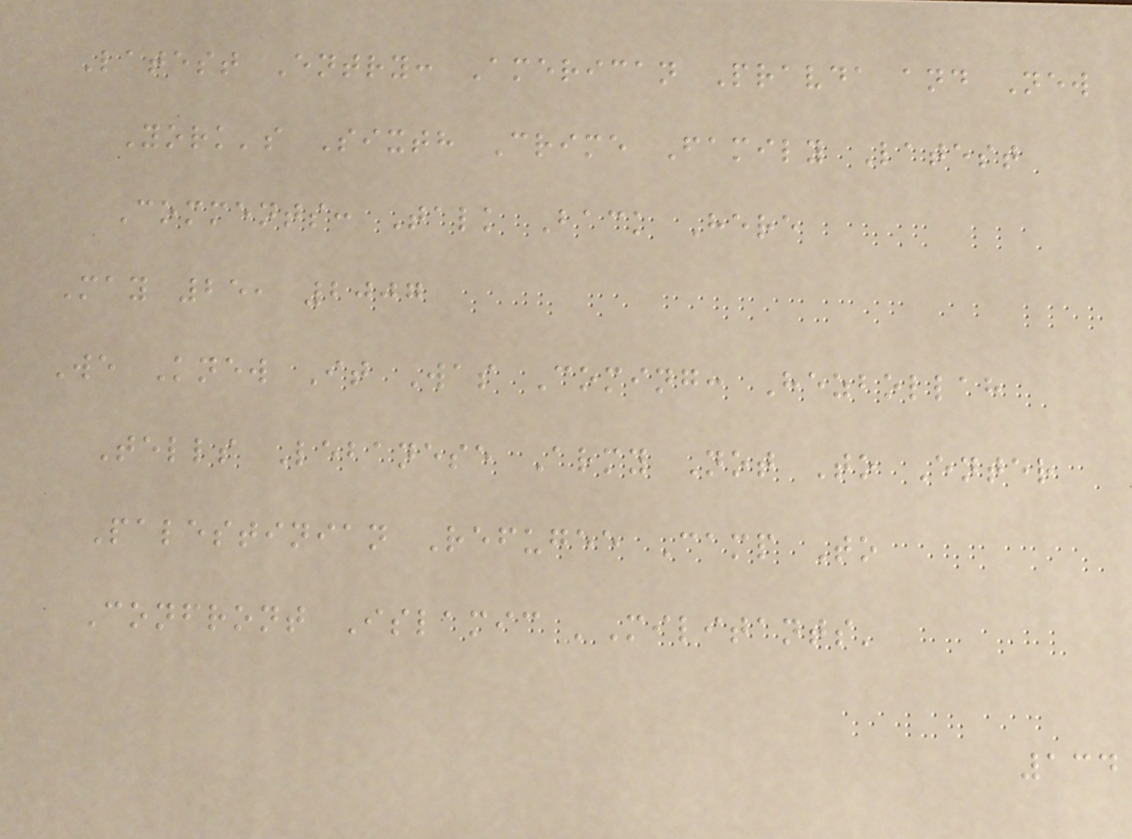Latest Entry: American Pravda and New
York's Sixth Crime Family Latest
Comments: Talk Back Here
May 25, 2007
We Knew It Was Coming: Hezbollah
Tells Lebanese Army Not To Enter
Palestinian Refugee Camp To
Confront Islamic 'Militants'
134
